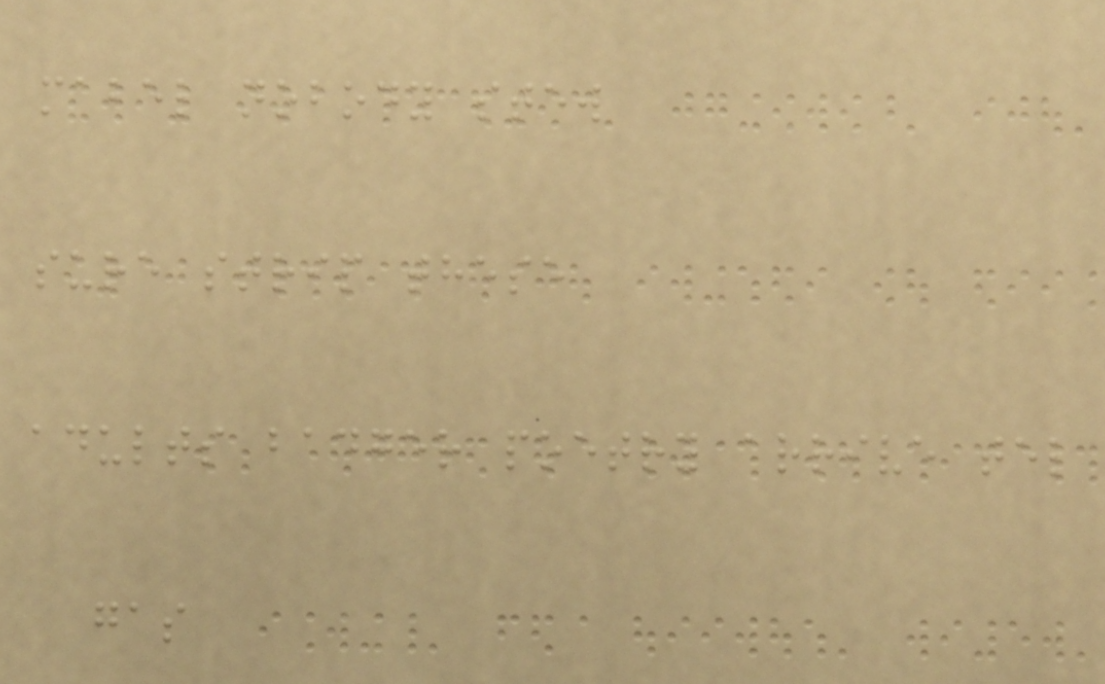mabel nobody stew
sure strip these
adults badger poetry arrive tel
gas
